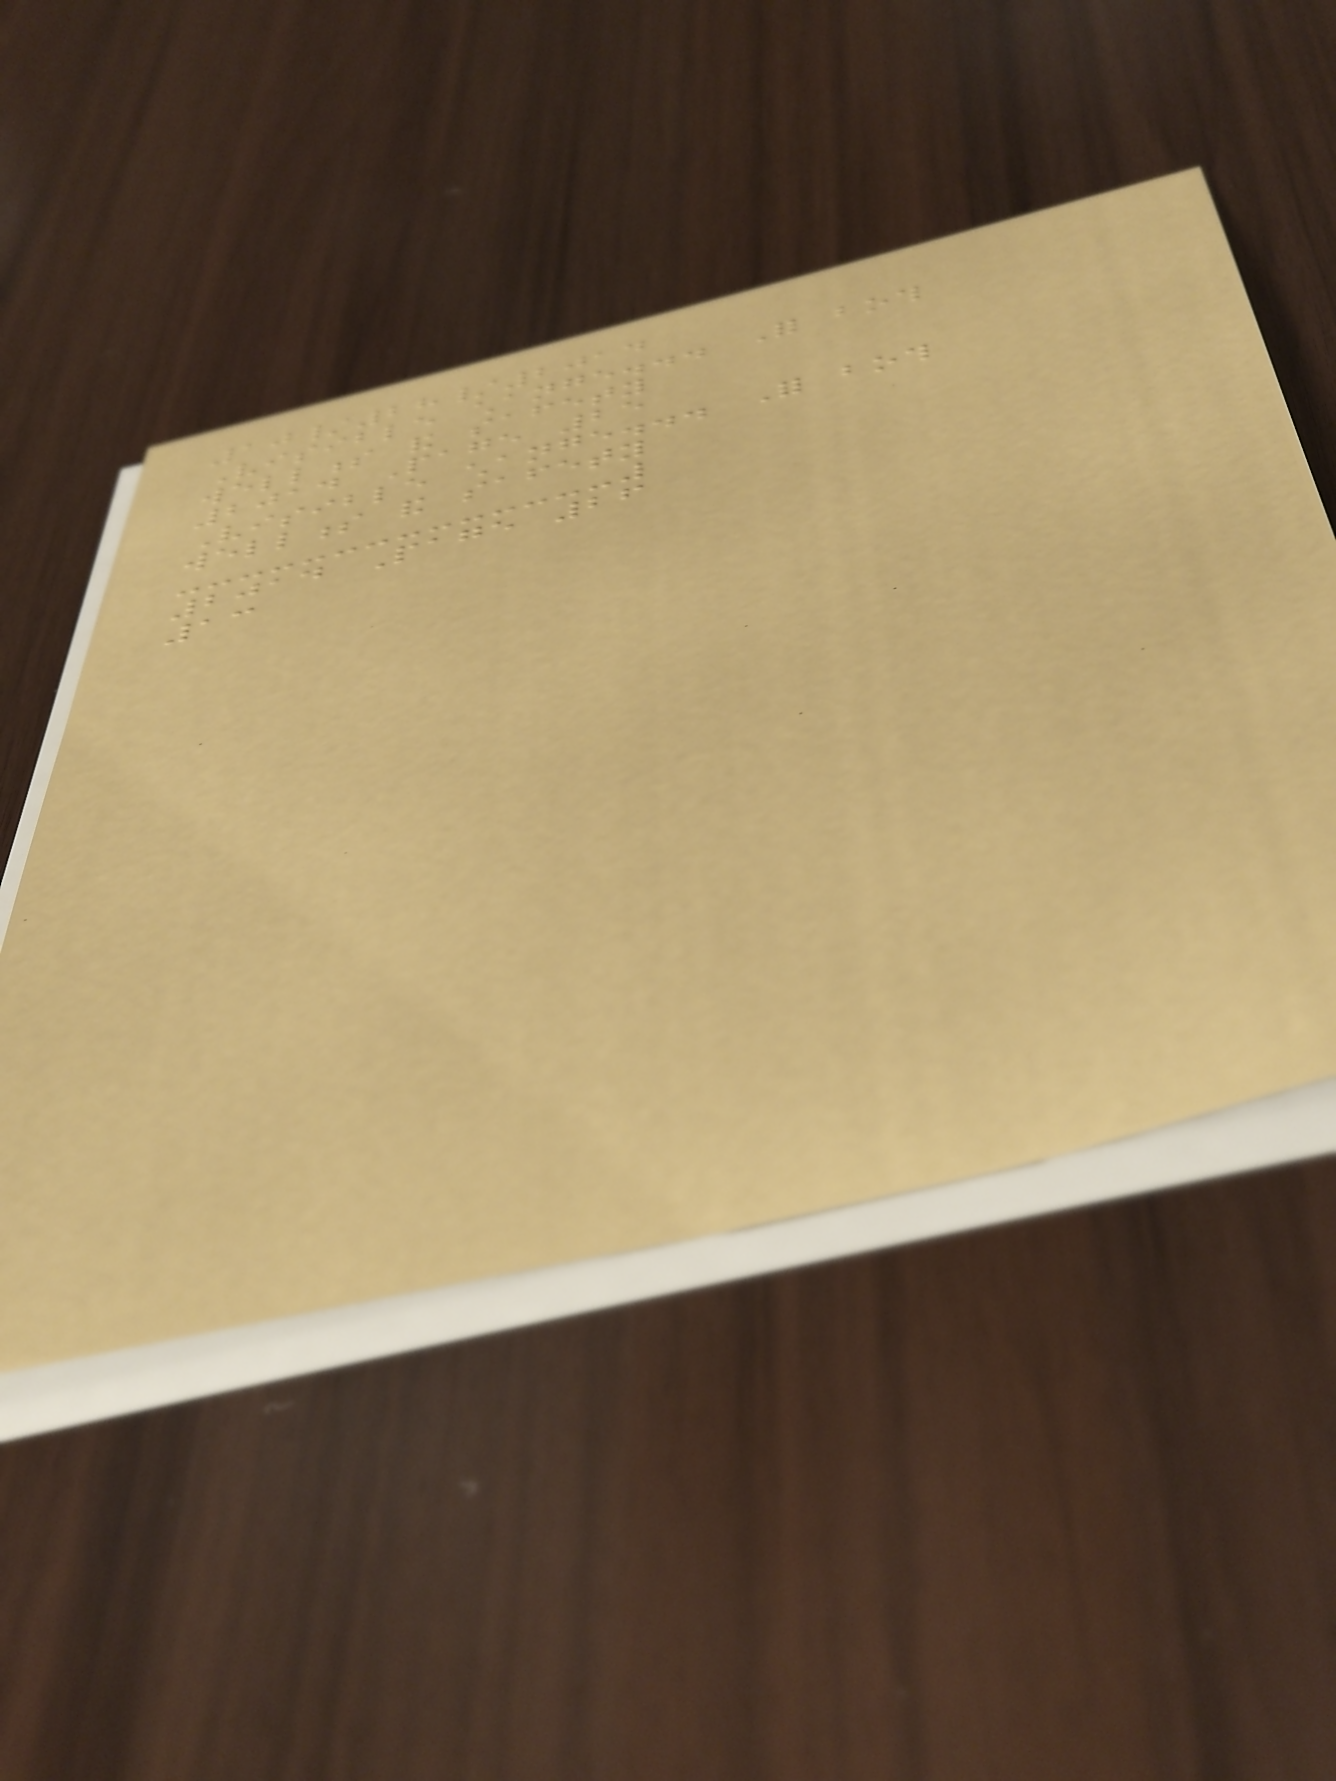10/28/2014
Visible change... For both
wellness and safety
2014 Page 25
Visible change... For both
wellness and safety
2014 Page 26
13
